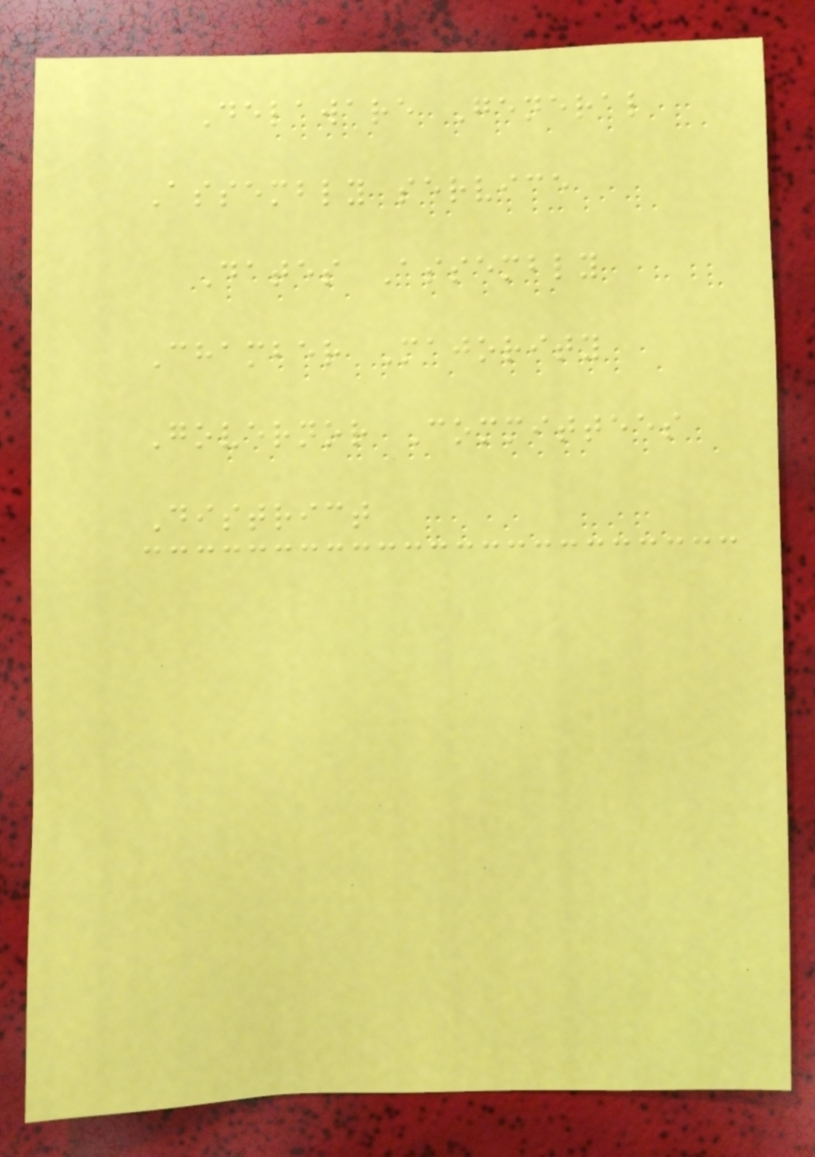Delaware General
Assembly service
Dates Assembly
Chamber Majority
Governor Committees
District
